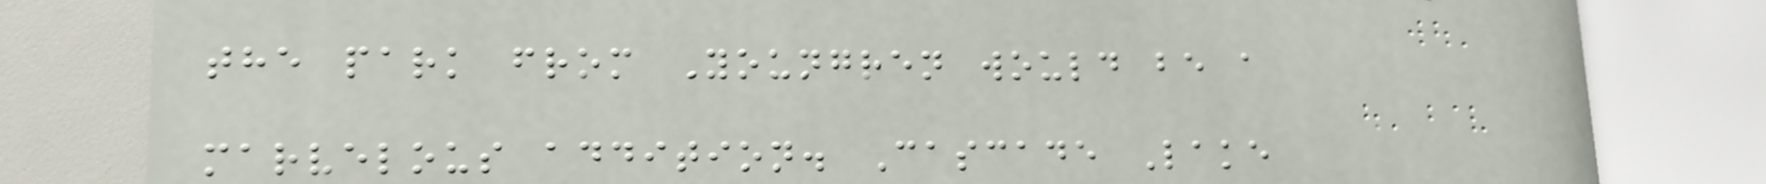the park from Youngren would be a
marvelous addition. Cascade Lake
